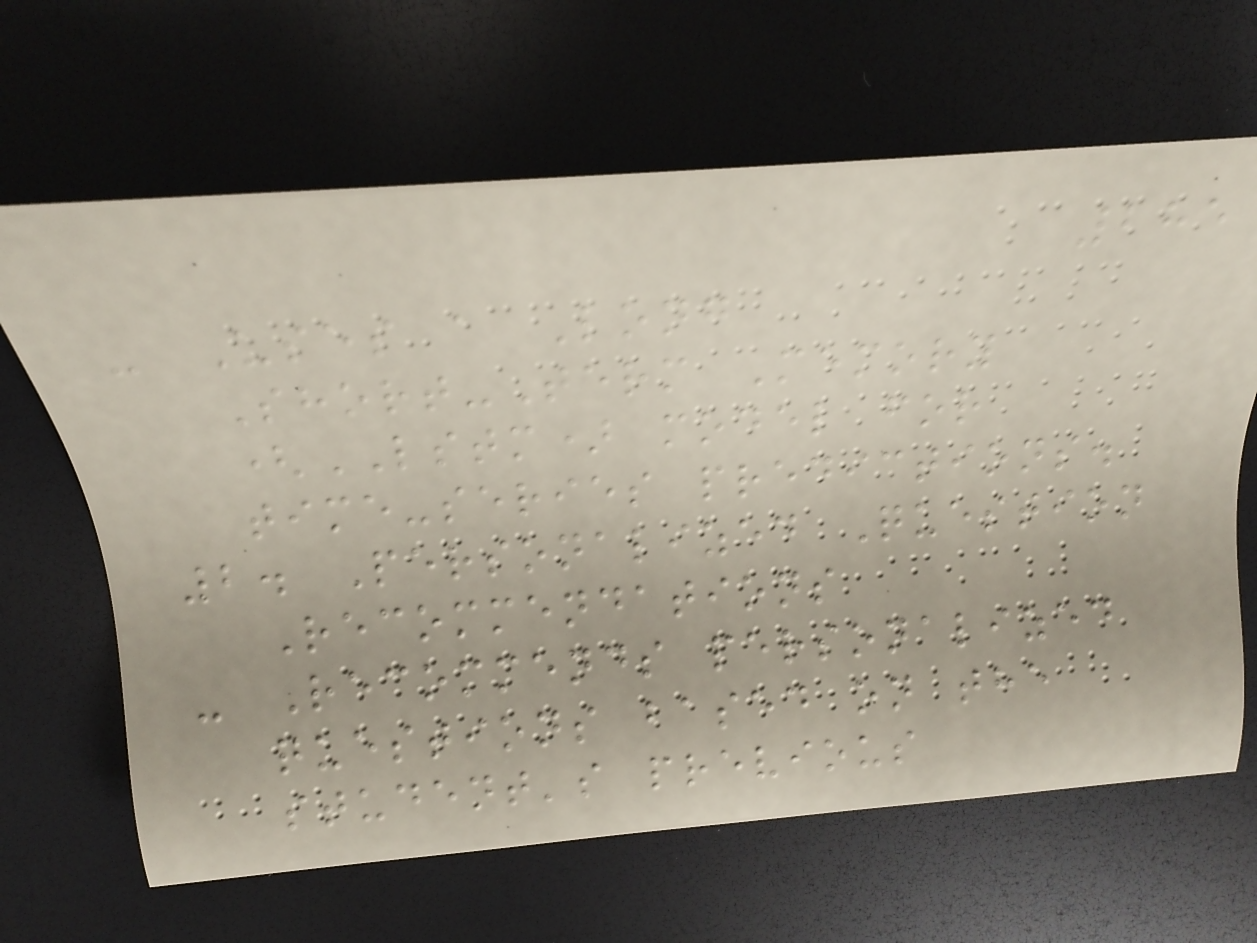285
- Uses a Long
Short-Term Memory
(LSTM) model for
time-series predictions.
2. Personalized Question
Recommendations
- Recommends personalized
questions based on the
student's previous
